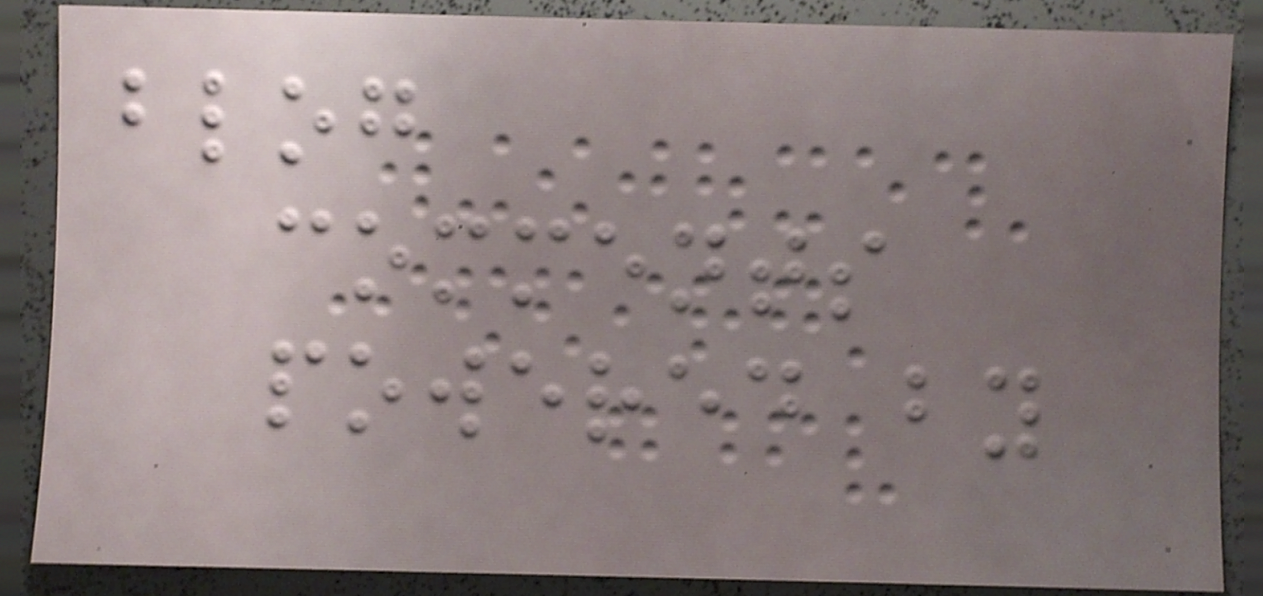blog
comments
powered by
